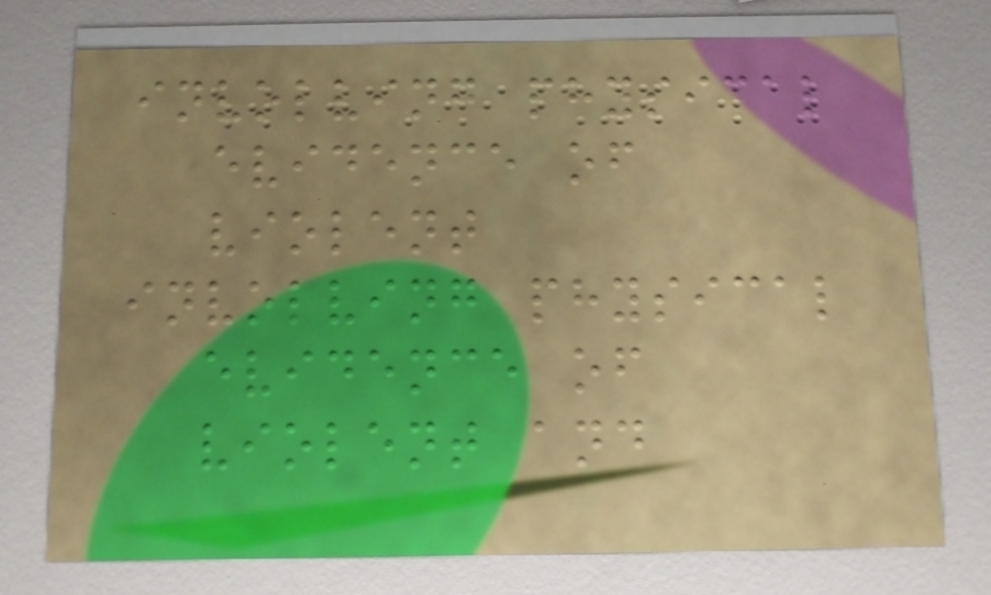involving physical
evidence of
violent
involving physical
evidence of
violent and
